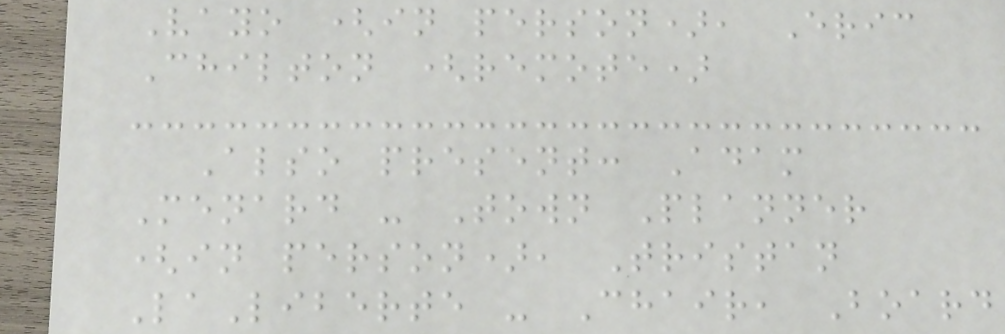Vayo (in person), Eric
Chilton (remote)
Also present: Adam
Menard - Town Planner
(in person), Tristan
LaLiberte - Chair, Board
